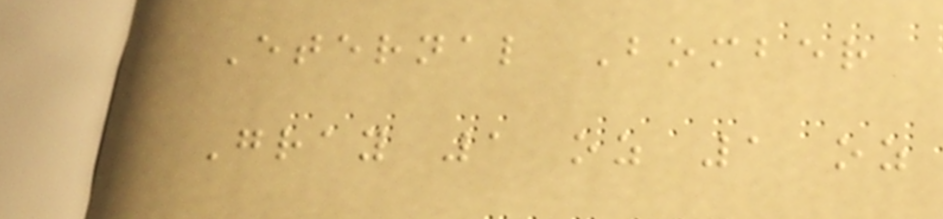Eternal Bomber
Gray 1 oz 1 oz
